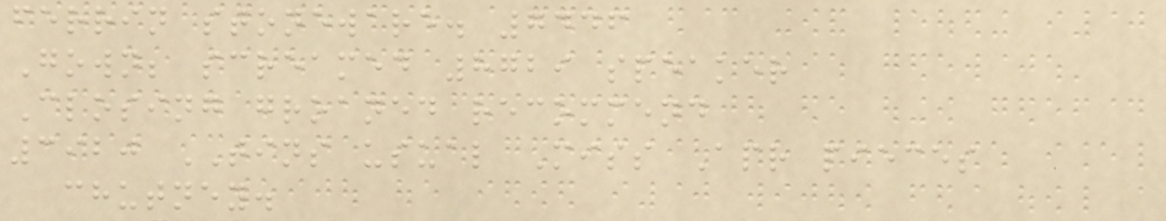ferrin stoneware. 7446
Gown; screamed 8729 speaker
Closing groaned recommend
3920 TINS usual Miss Apr pieces
chutney.
